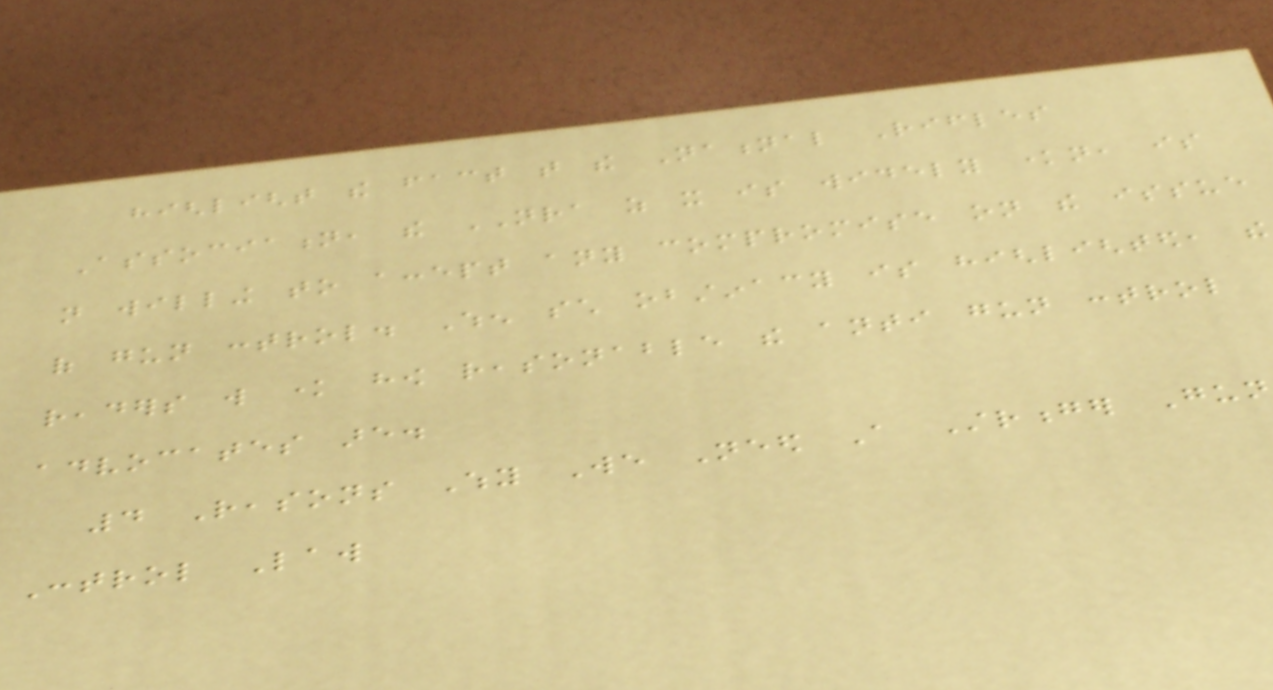highlight the fact that the National Rifles
Association, the NRA as it is widely known, is
not willing to accept any compromise on the issue
of gun control. When such obstinacy is highlighted, the
readers will know how reasonable the anti gun control
advocates are.
4 Reasons Why We Need A Stronger Gun
Control Law
